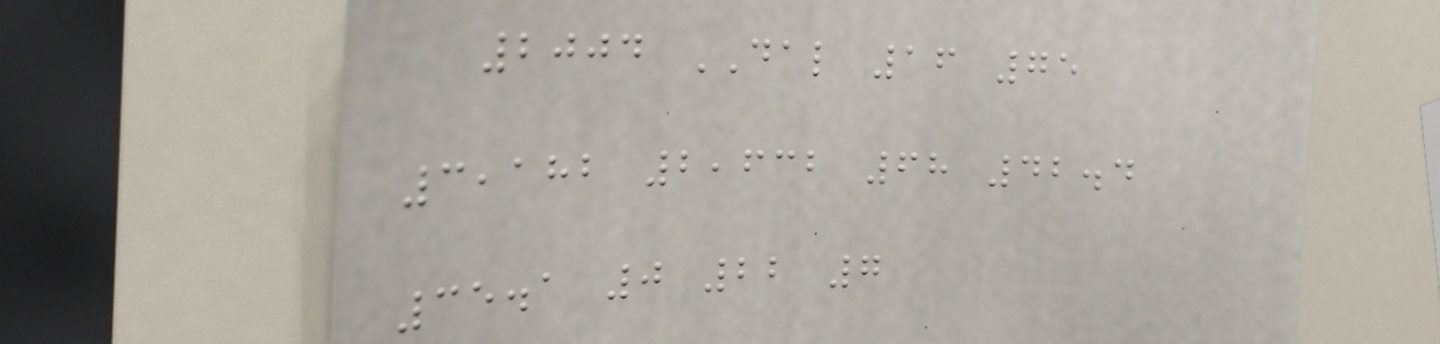2004 DAL 16 75
3,182 2,632 68 42.4
35.1 0 22 7
